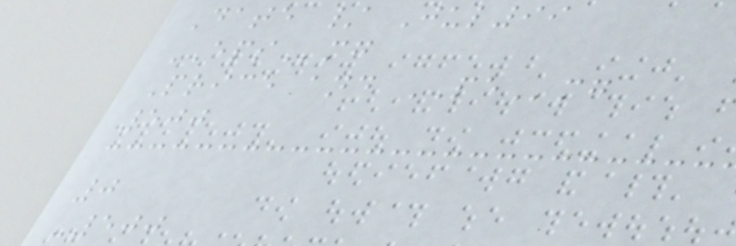Date / Jul99
EPSmg
Price and PEmg
500
0
-500
